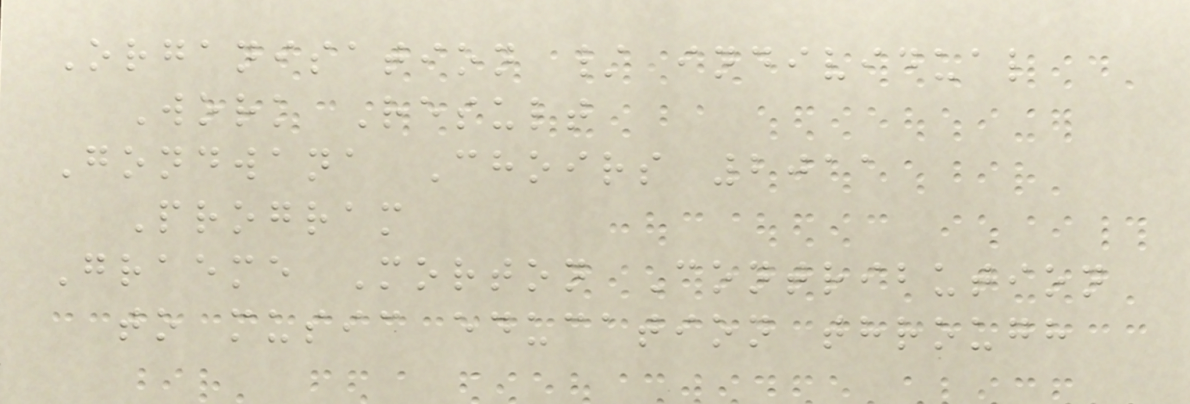Organisation / individual
Work Result
Gondwana Choirs 2011
Program
Graeme Morton Contribution
to music education through
